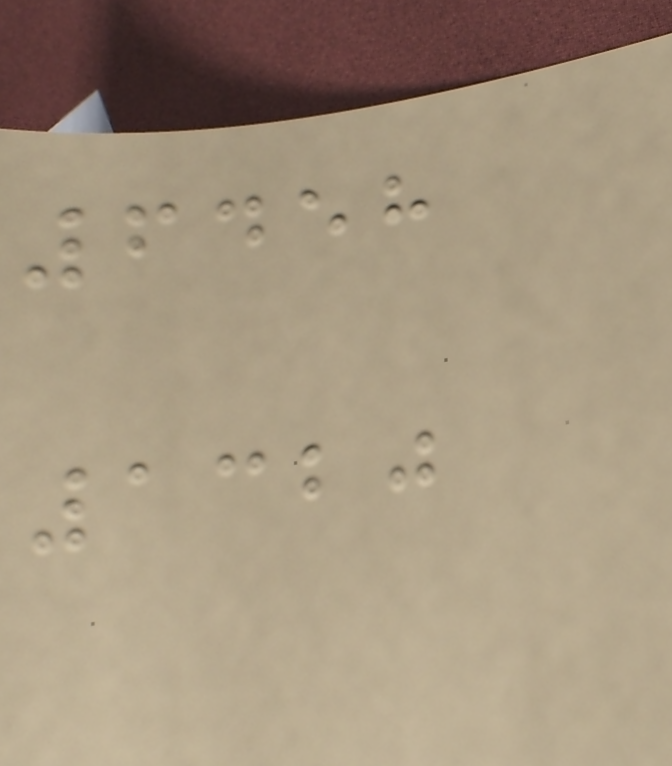6458
1320
